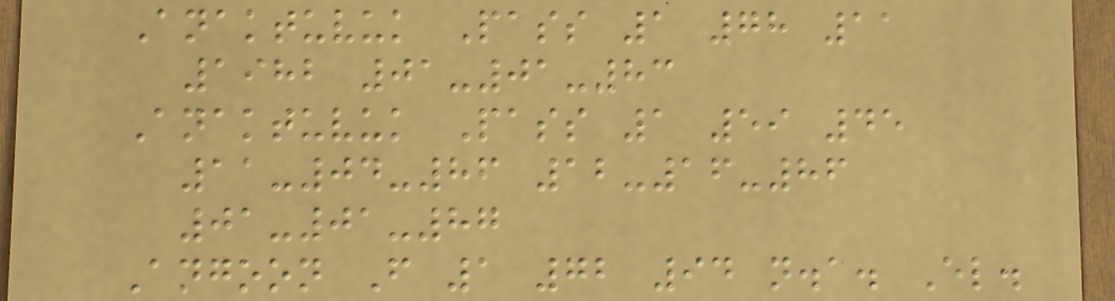Anaktuvuk Pass 1 78 11
1982 01-01-83
Anaktuvuk Pass 1 59 45
11-04-86 12-16-86
01-01-87
Angoon F 1 72 94 n.a. El.
